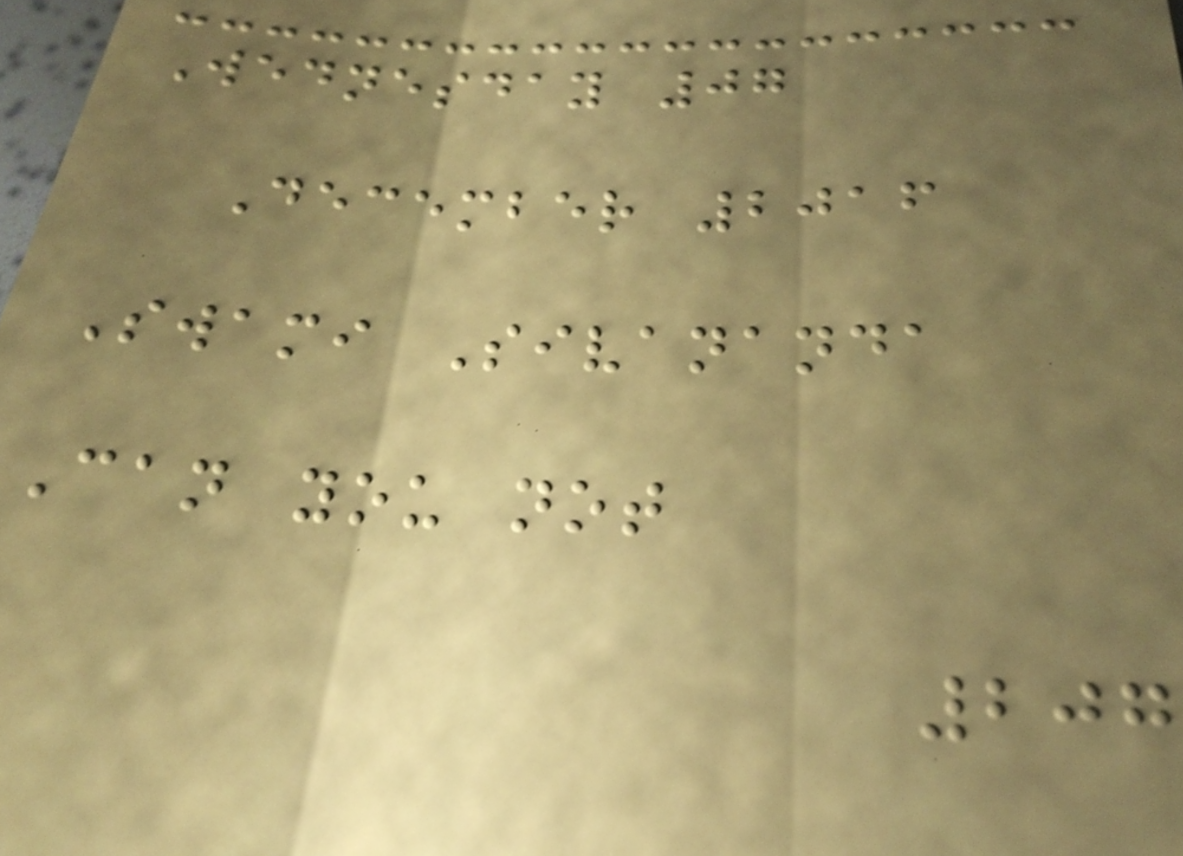Wednesday 07
December 2016
Swami Sivananda
Can you not
207
